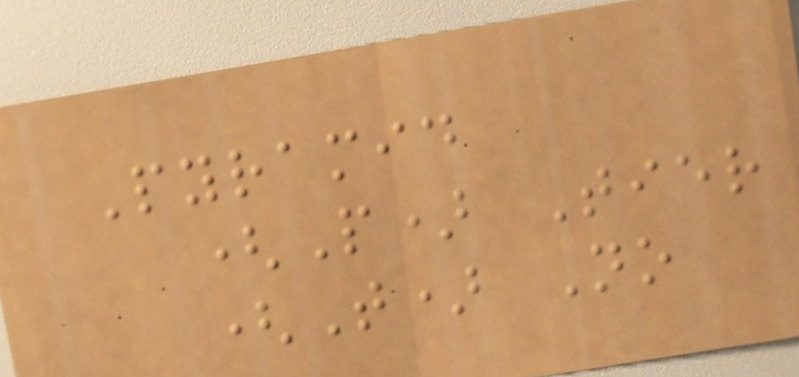Pyramid
(P) Tier
(T) No
